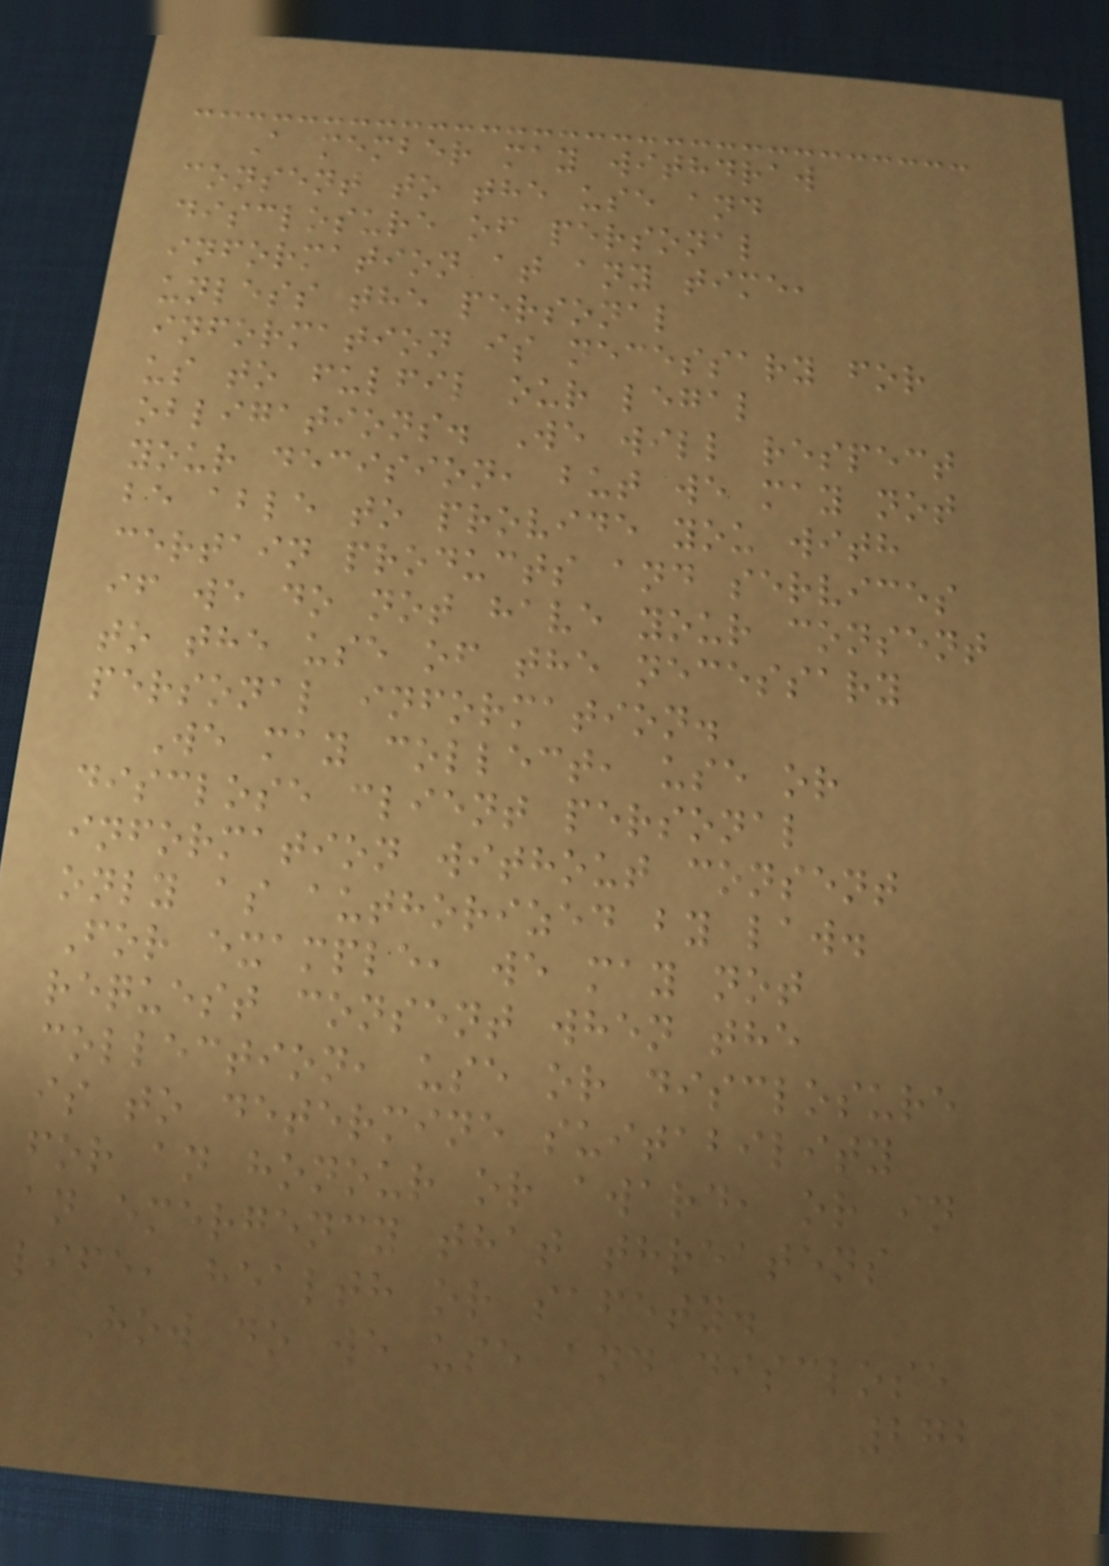A member may withdraw
consent to the use and
disclosure of personal
information at any time,
unless the personal
information is necessary for
us to fulfil our legal
obligations. We will respect
your decision, but we may not
be able to provide you with
certain products and services
if we do not have your consent
to the use of the necessary
personal information.
We may collect, use or
disclose client personal
information without consent
only as authorized by law.
For example, we may not
request consent when the
collection, use or disclosure
is to determine suitability
for an honour or award, or in
an emergency that threatens
life, health or safety.
How do we use and disclose
272
